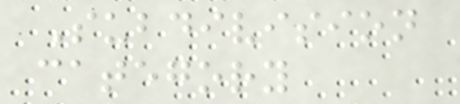Subdivision
category
